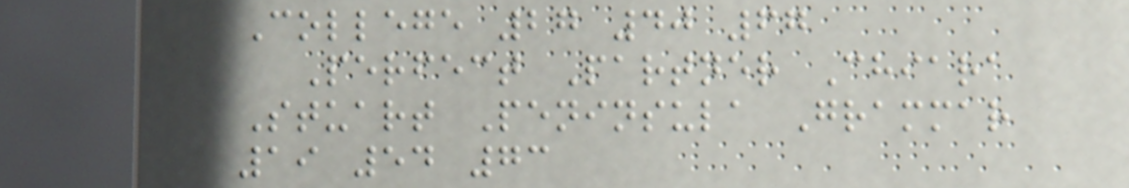College 27 40 67
Perfect Partner Chiara
Stuart Peninsula Grammar
19 54 73
